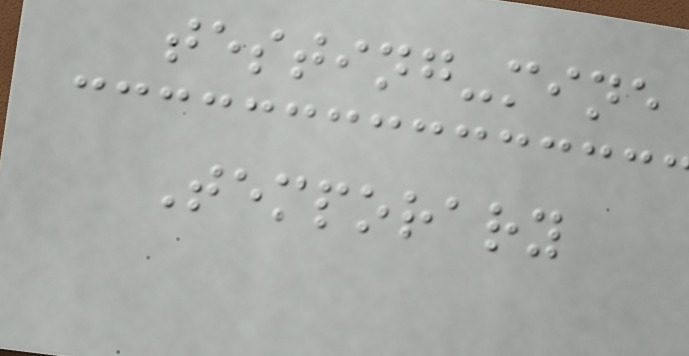testing-mine
Temporary
